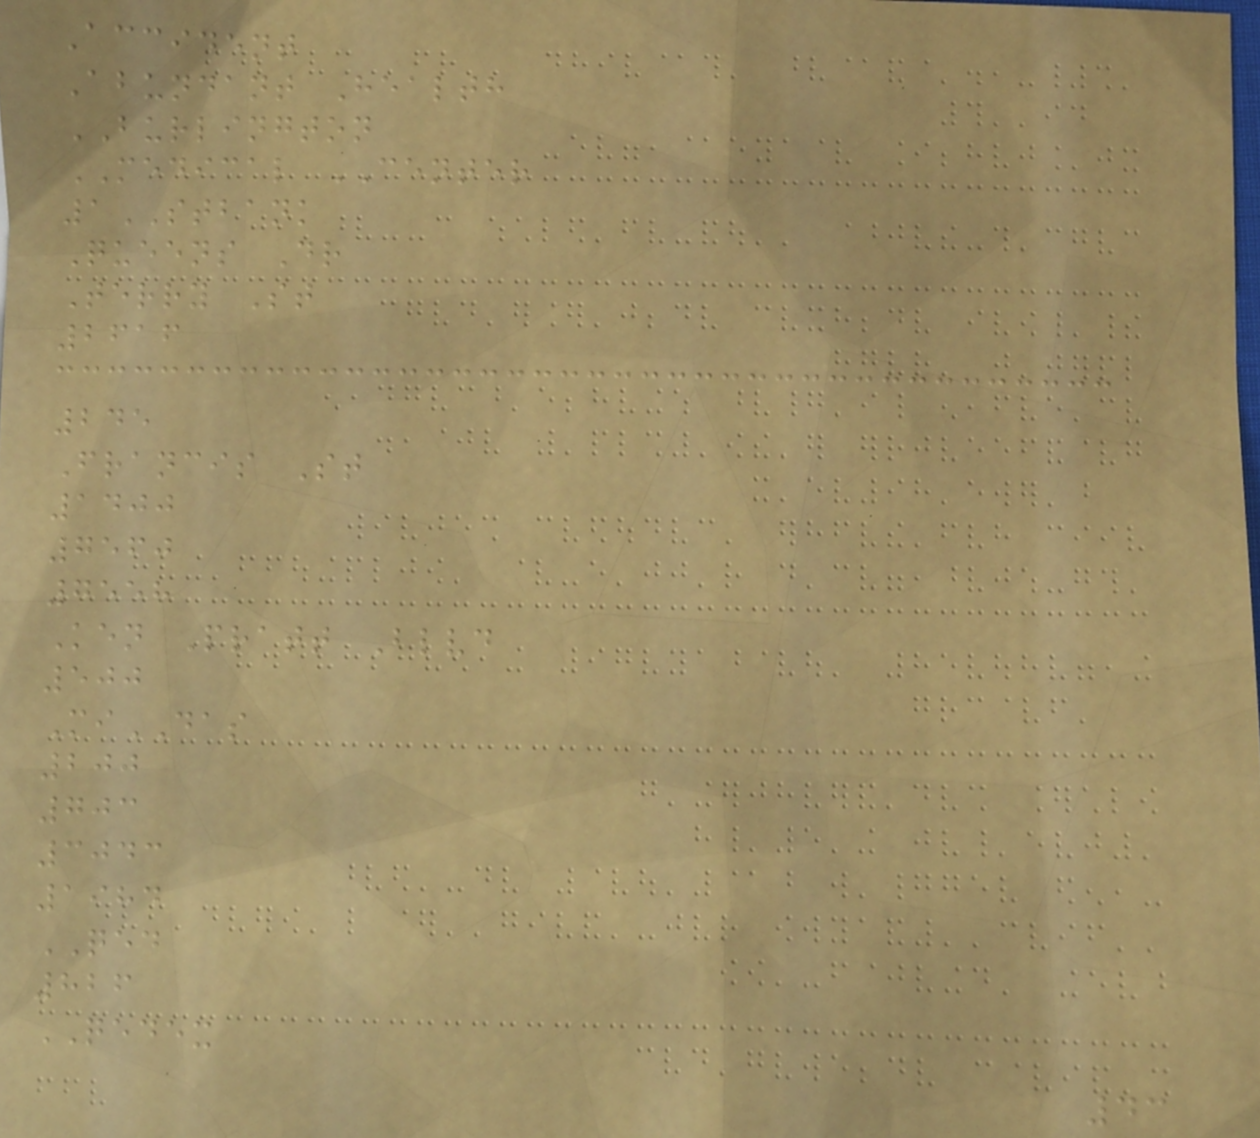Accident
Abundant Health
BURLINGTON
MEDICAL CENTER
1STBANK
Queens Dr
Terry St
2616
245
Francis St
1400
7560
7558
Ken Pratt Blvd
500
MiDAS
200
703
3043
1984
QED
826
QEDEX
43
